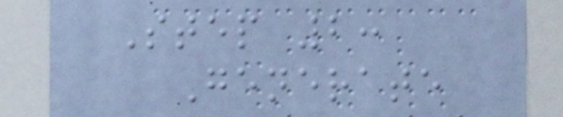Step 2:
Generate
